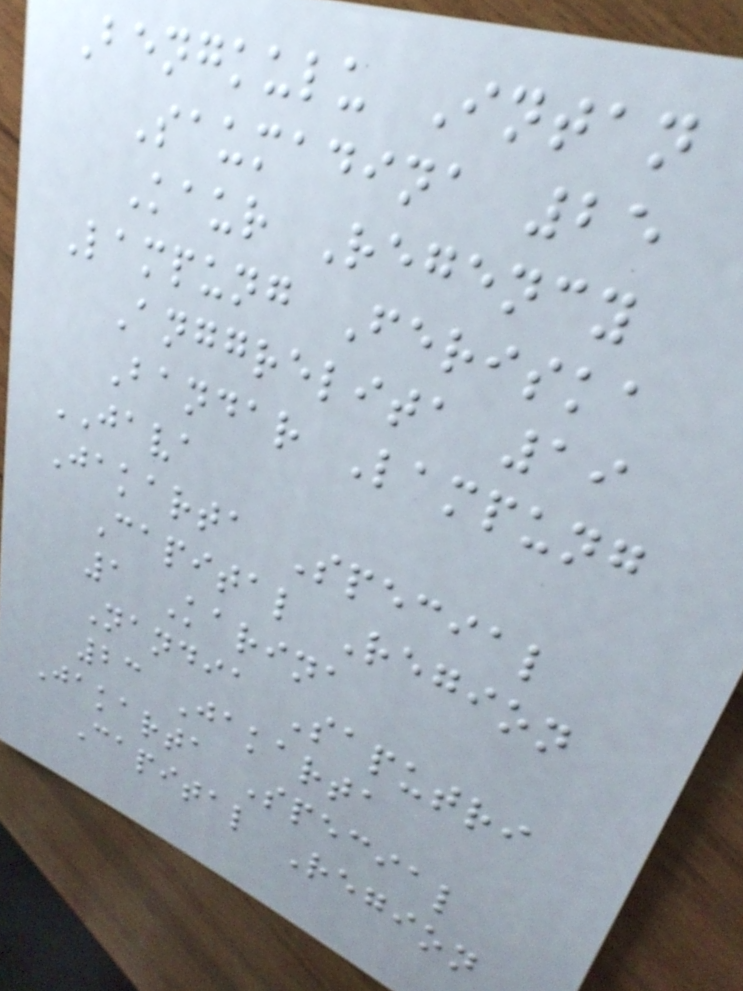Bengkulu Intan
Saumadina 25
Kaur Regency
Lampung Feriska
Anggrelita 19
Bandar Lampung
JAVA
Jakarta Special
Capital Region
1 Karina
Nandia Saputri
23 Jakarta
Jakarta Special
Capital Region
